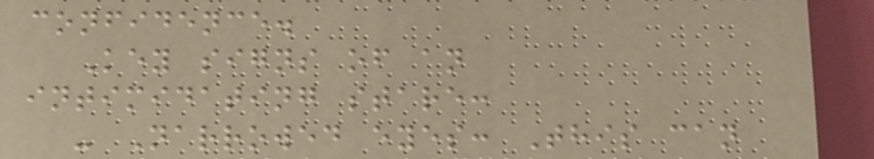confidence.
Key signs of an
intimidating stare:
- Narrowed eyes: This can
